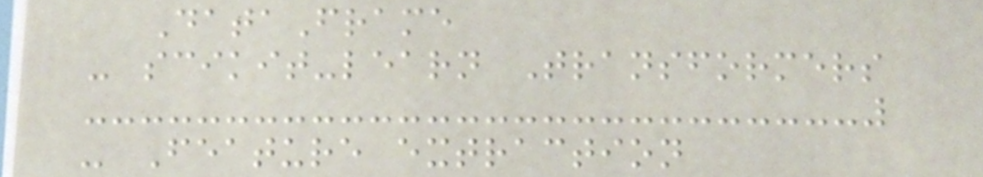DataFrame
- scikit-learn Transformers
- Feature extraction
